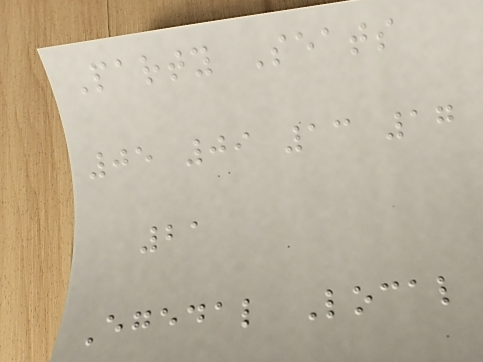Party Seats
05 09 13 17
21
Egedal Local
